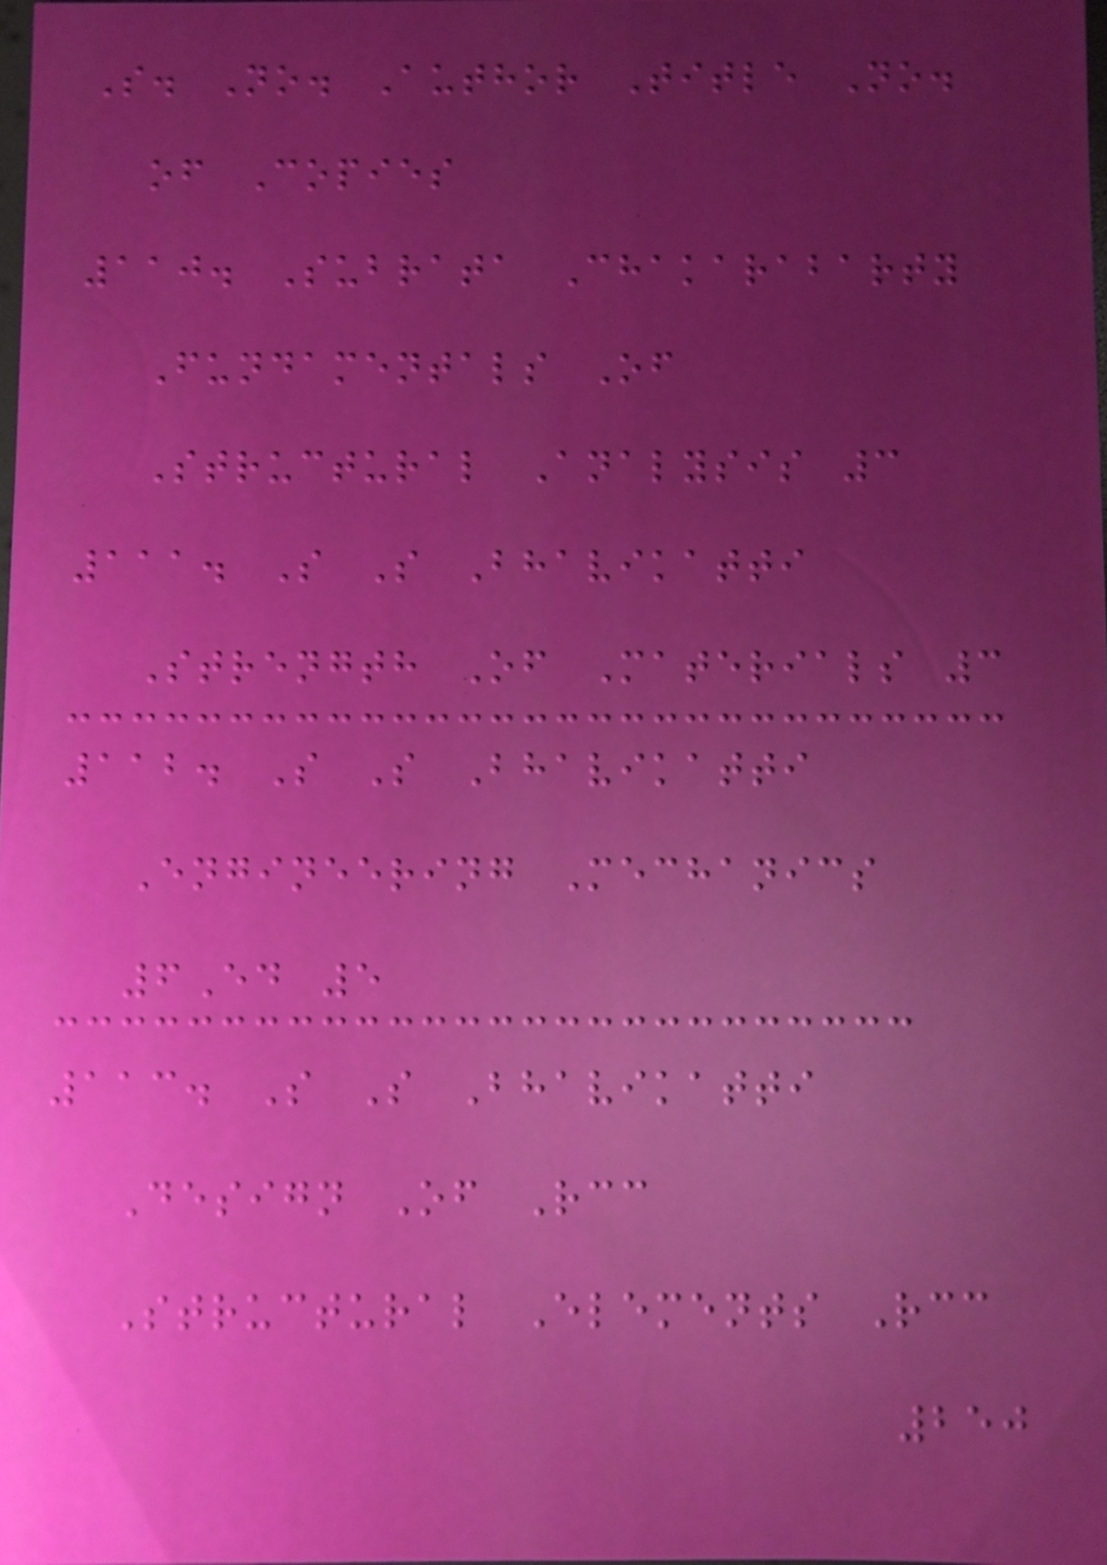S. No. Author Title No.
of Copies
110. Subrata Chakarabarty
Fundamentals Of
Structural Analysis 3
111. S S Bhavikatti
Strength Of Materials 3
112. S S Bhavikatti
Engineering Mechanics
6Ed 5
113. S S Bhavikatti
Design Of Rcc
Structural Elements Rcc
250
